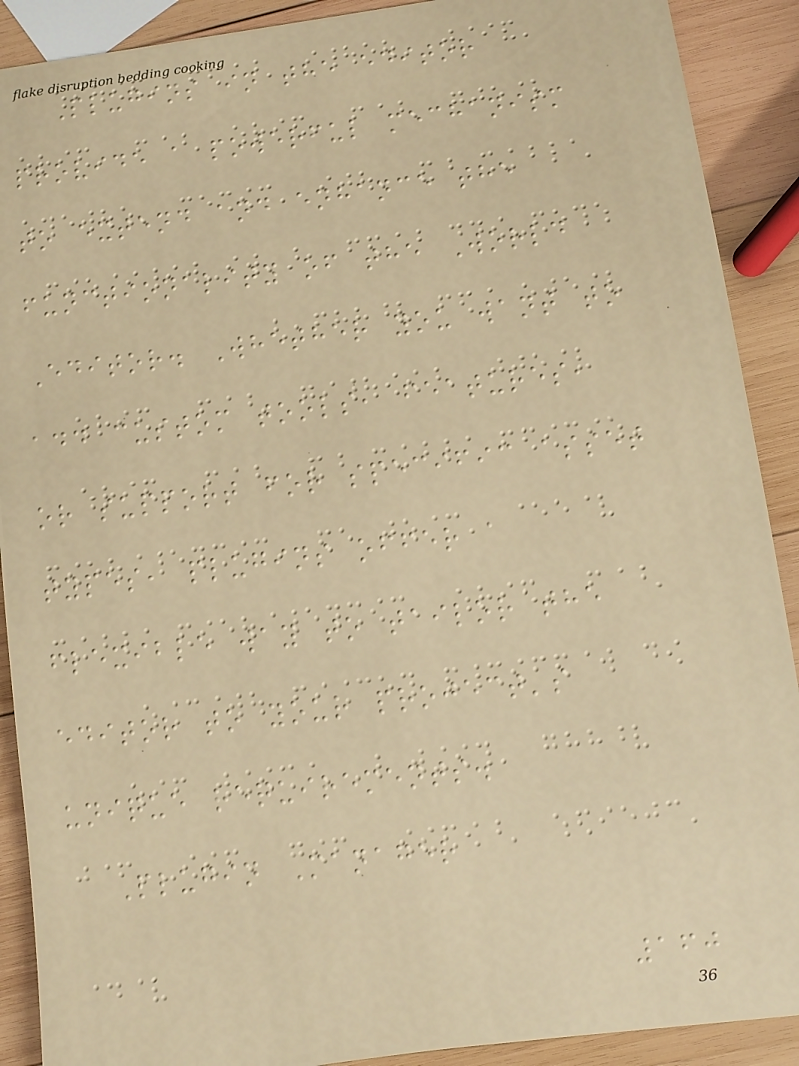Plugins in the editor
provide a powerful mechanism
to extend and enhance the
functionality of the World
Editor. Whether you want to
add custom tools, features,
or support for specific asset
types, plugins offer a
flexible way to tailor the
editor to your project's
unique requirements.
Plugin Manager
160
